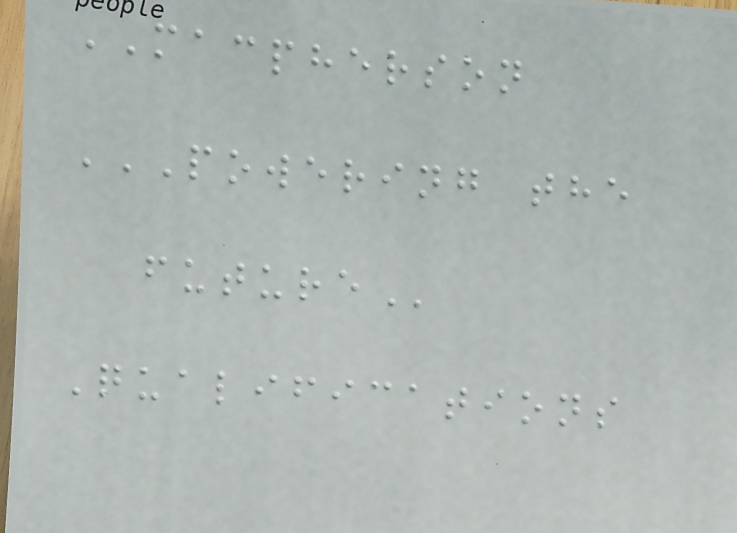MACPHERSON
POWERING THE
FUTURE
Qualifications
